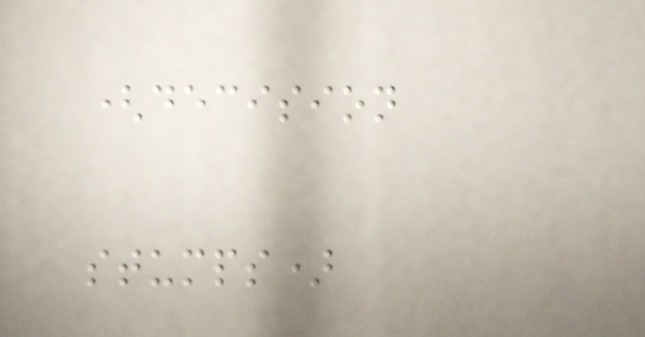(decision
stumps)
